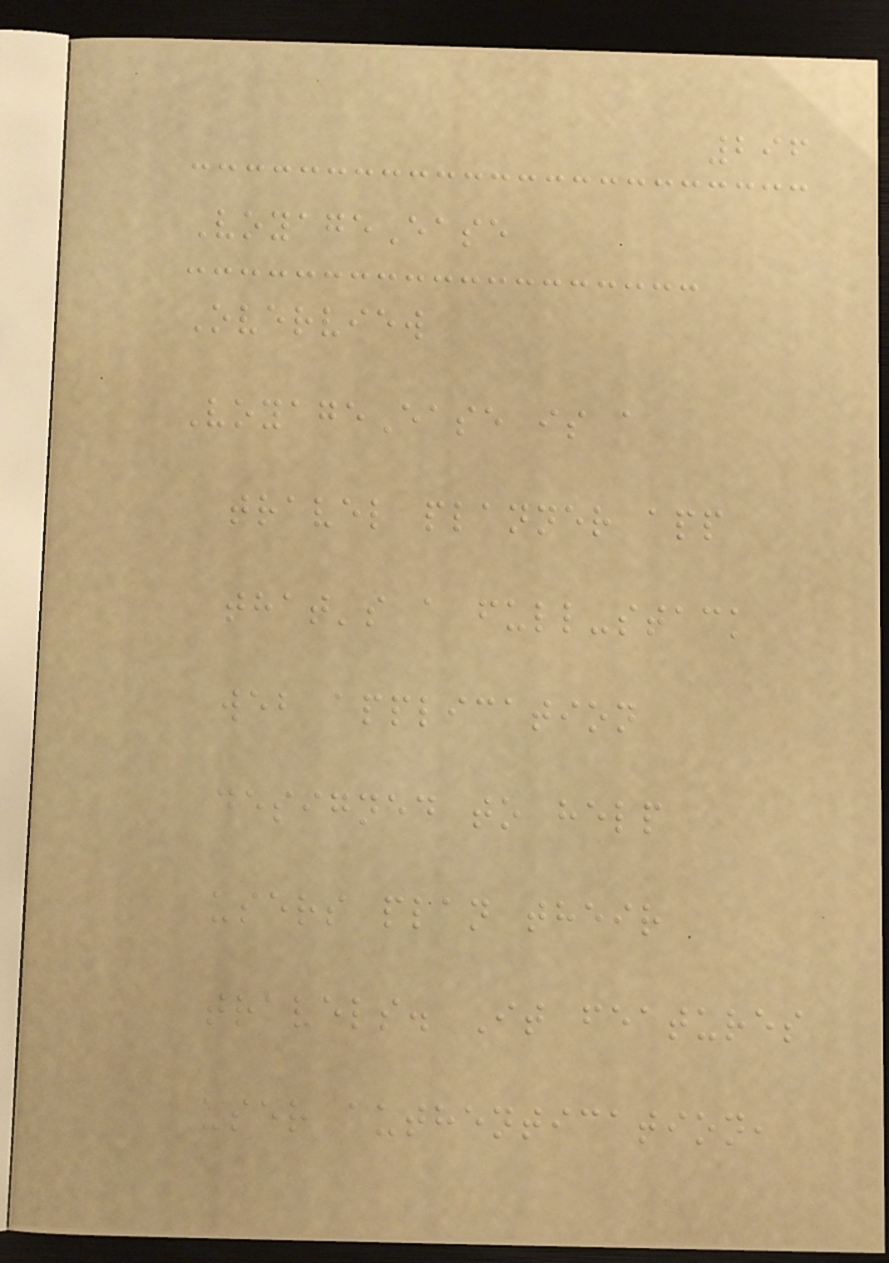296
VoyageEase
Overview
VoyageEase is a
travel planner app
that's a full-stack
web application
designed to help
users plan their
travels. It features
user authentication,
